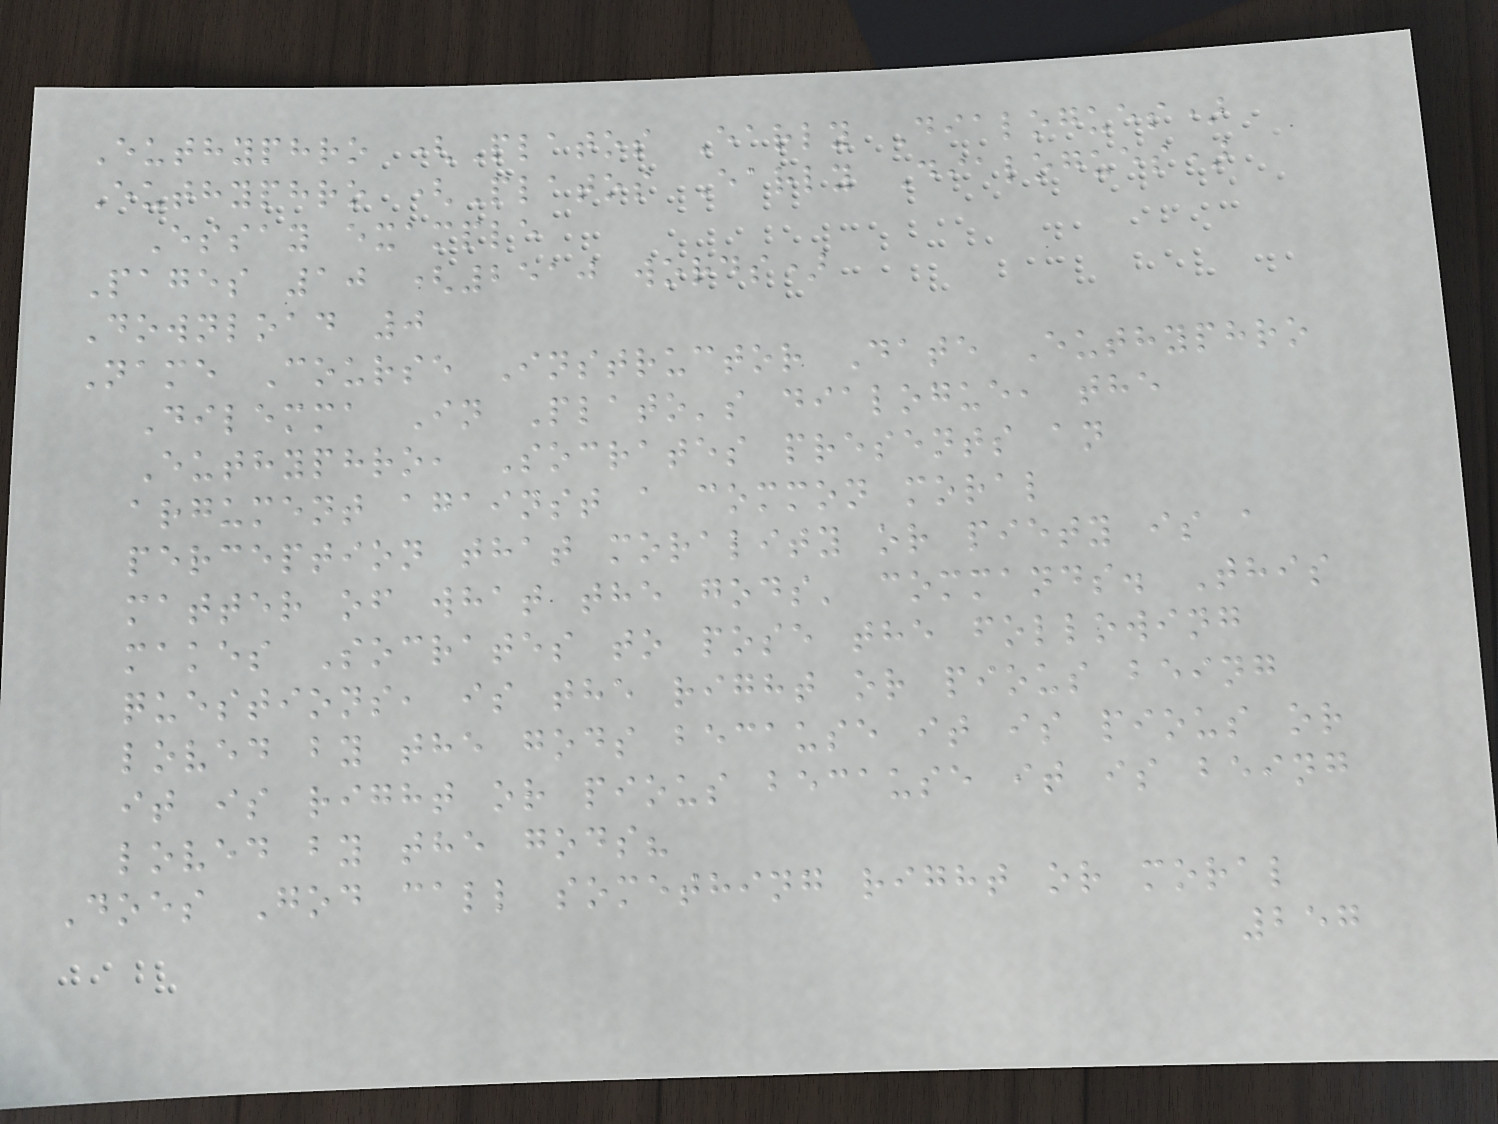Euthyphro (Platos Early Dialogues)
Euthyphro (Platos Early Dialogues)
Essay example
Pages 10 (2510 words)
Download 0
Name Course Instructor Date Euthyphro
Dilemma In Plato's dialogue, the
Euthyphro, Socrates presents an
argument against a common moral
perception that morality or piety is a
matter of what the gods' commands. This
makes Socrates to pose the following
questions, is the right or pious being
loved by the gods because it is pious or
it is right or pious because it is being
loved by the gods?
Does God call something right or moral
257
